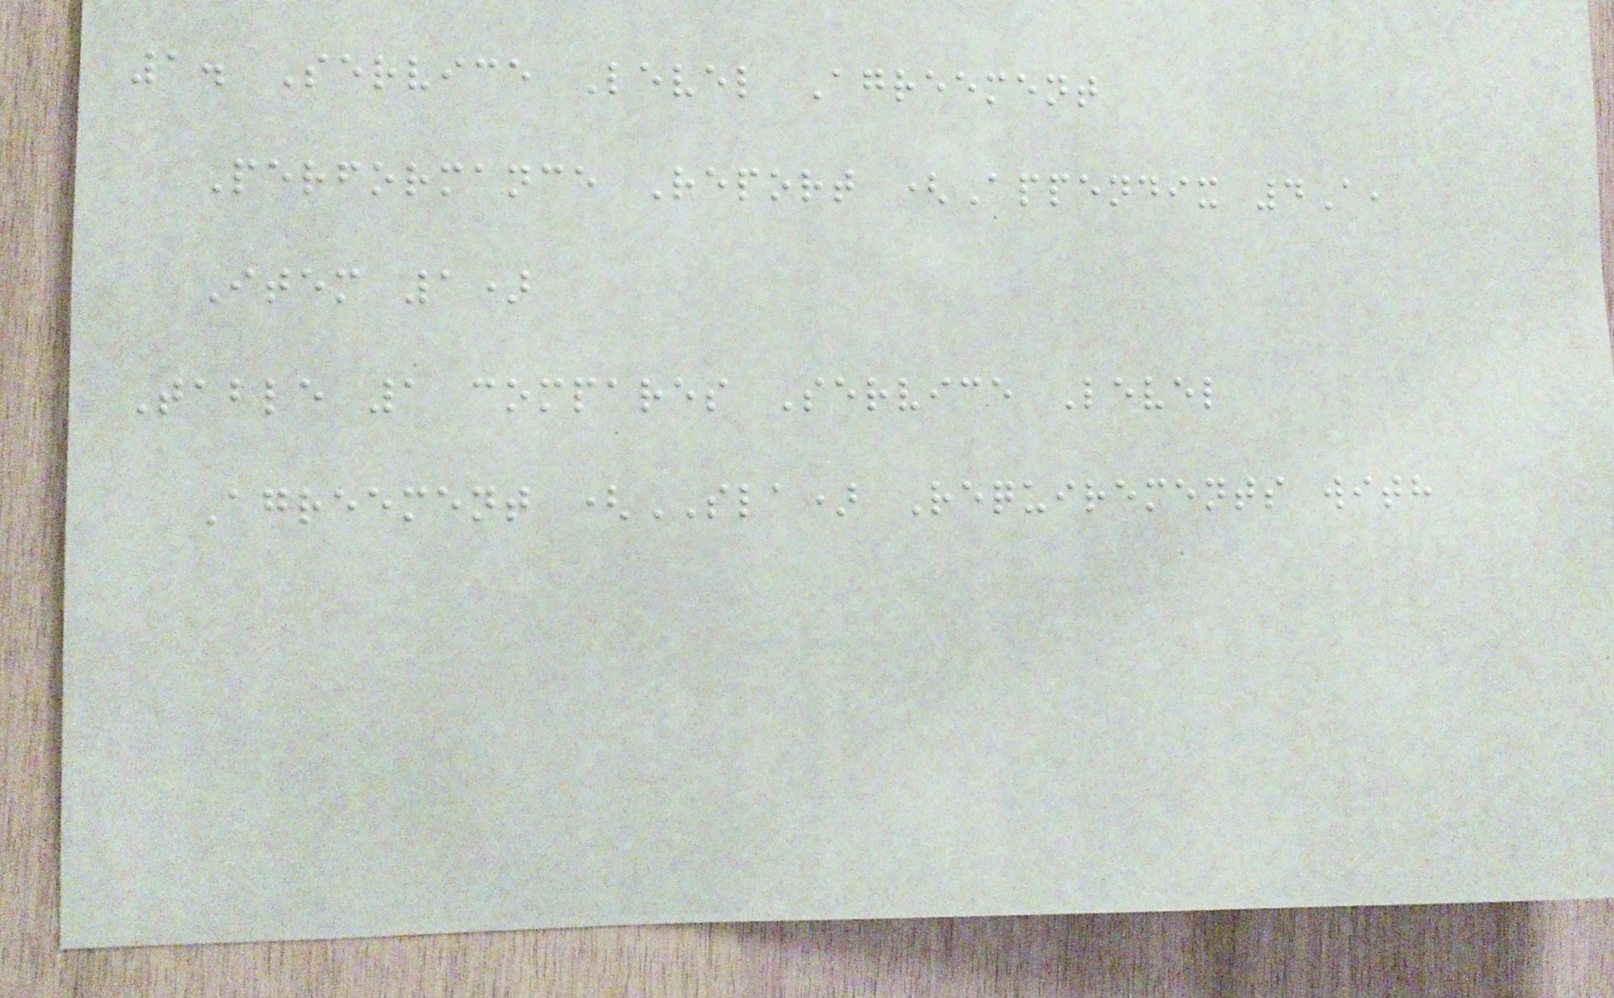1. Service Level Agreement
Performance Report (Appendix 4A,
Item 1)
Table 1 compares Service Level
Agreement (SLA) Requirements with
